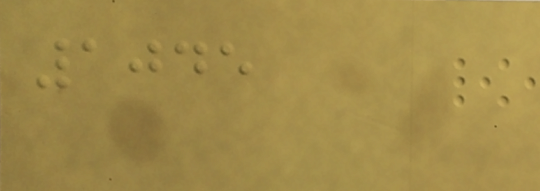1045
